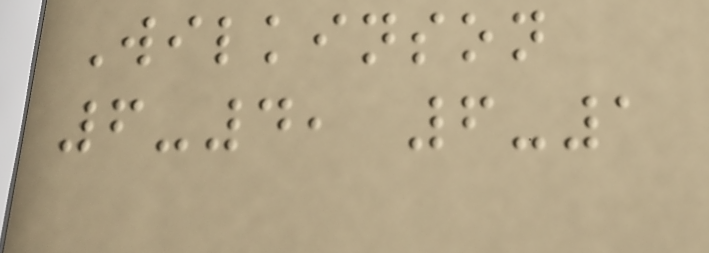Wilkinson
6-4, 6-1
